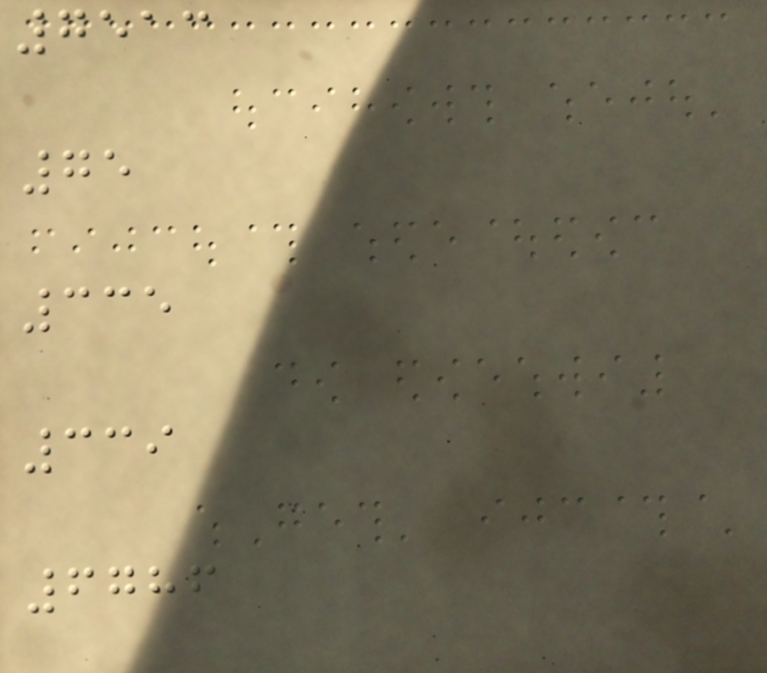7513
75
335
339
6786
